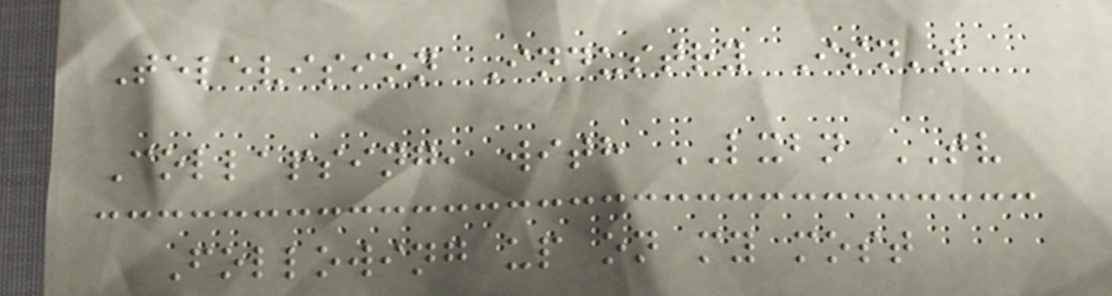Television Industry Isn't
Collapsing, with LXBN TV
Following up on my most
